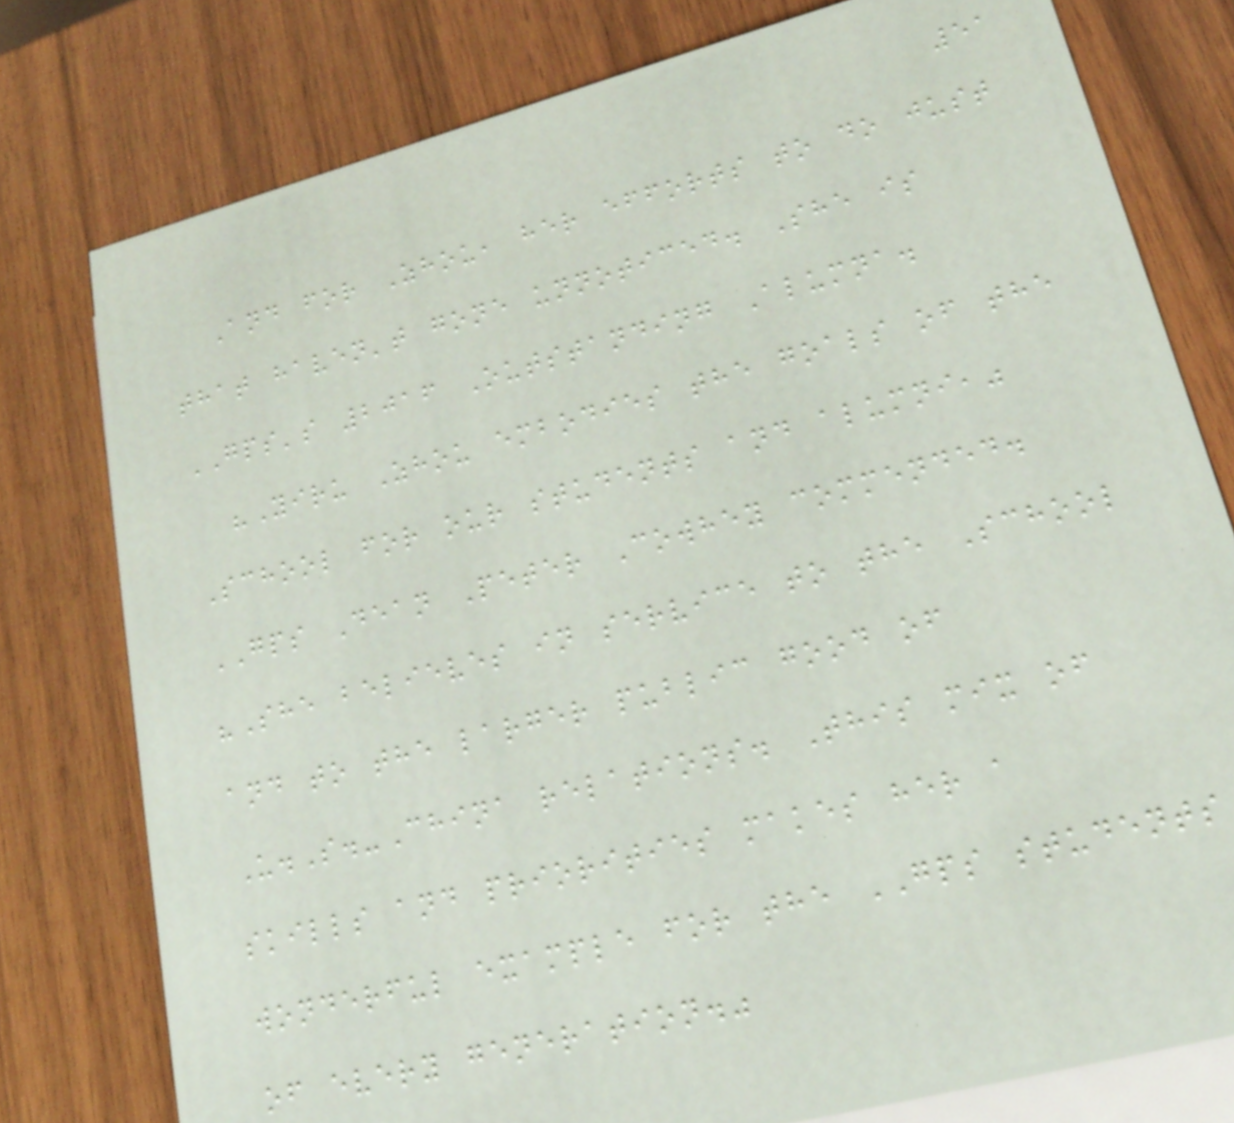51
And for Zhou, her efforts to do just
that haven't gone unnoticed. She is
GPS's 2016 Outstanding Alumna.
"Yiru Zhou embodies the goals of the
School for our students and alumni,"
GPS Dean Peter Cowhey commended.
"She believes in service to the School
and to the larger public good of
U.S.-China relations. This mix of
skills and priorities makes her a
wonderful example for the GPS students
of every generation."
